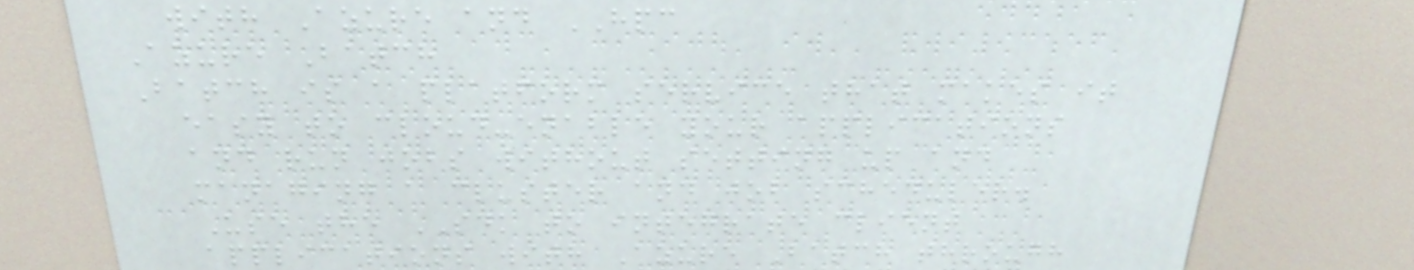with Azure and HPC
Azure Batch
Batch is a platform service that makes it
easy to cloud-enable your applications
and run jobs without setting up and
managing a cluster and job scheduler.
Use the SDK to integrate client
applications with Azure Batch through
